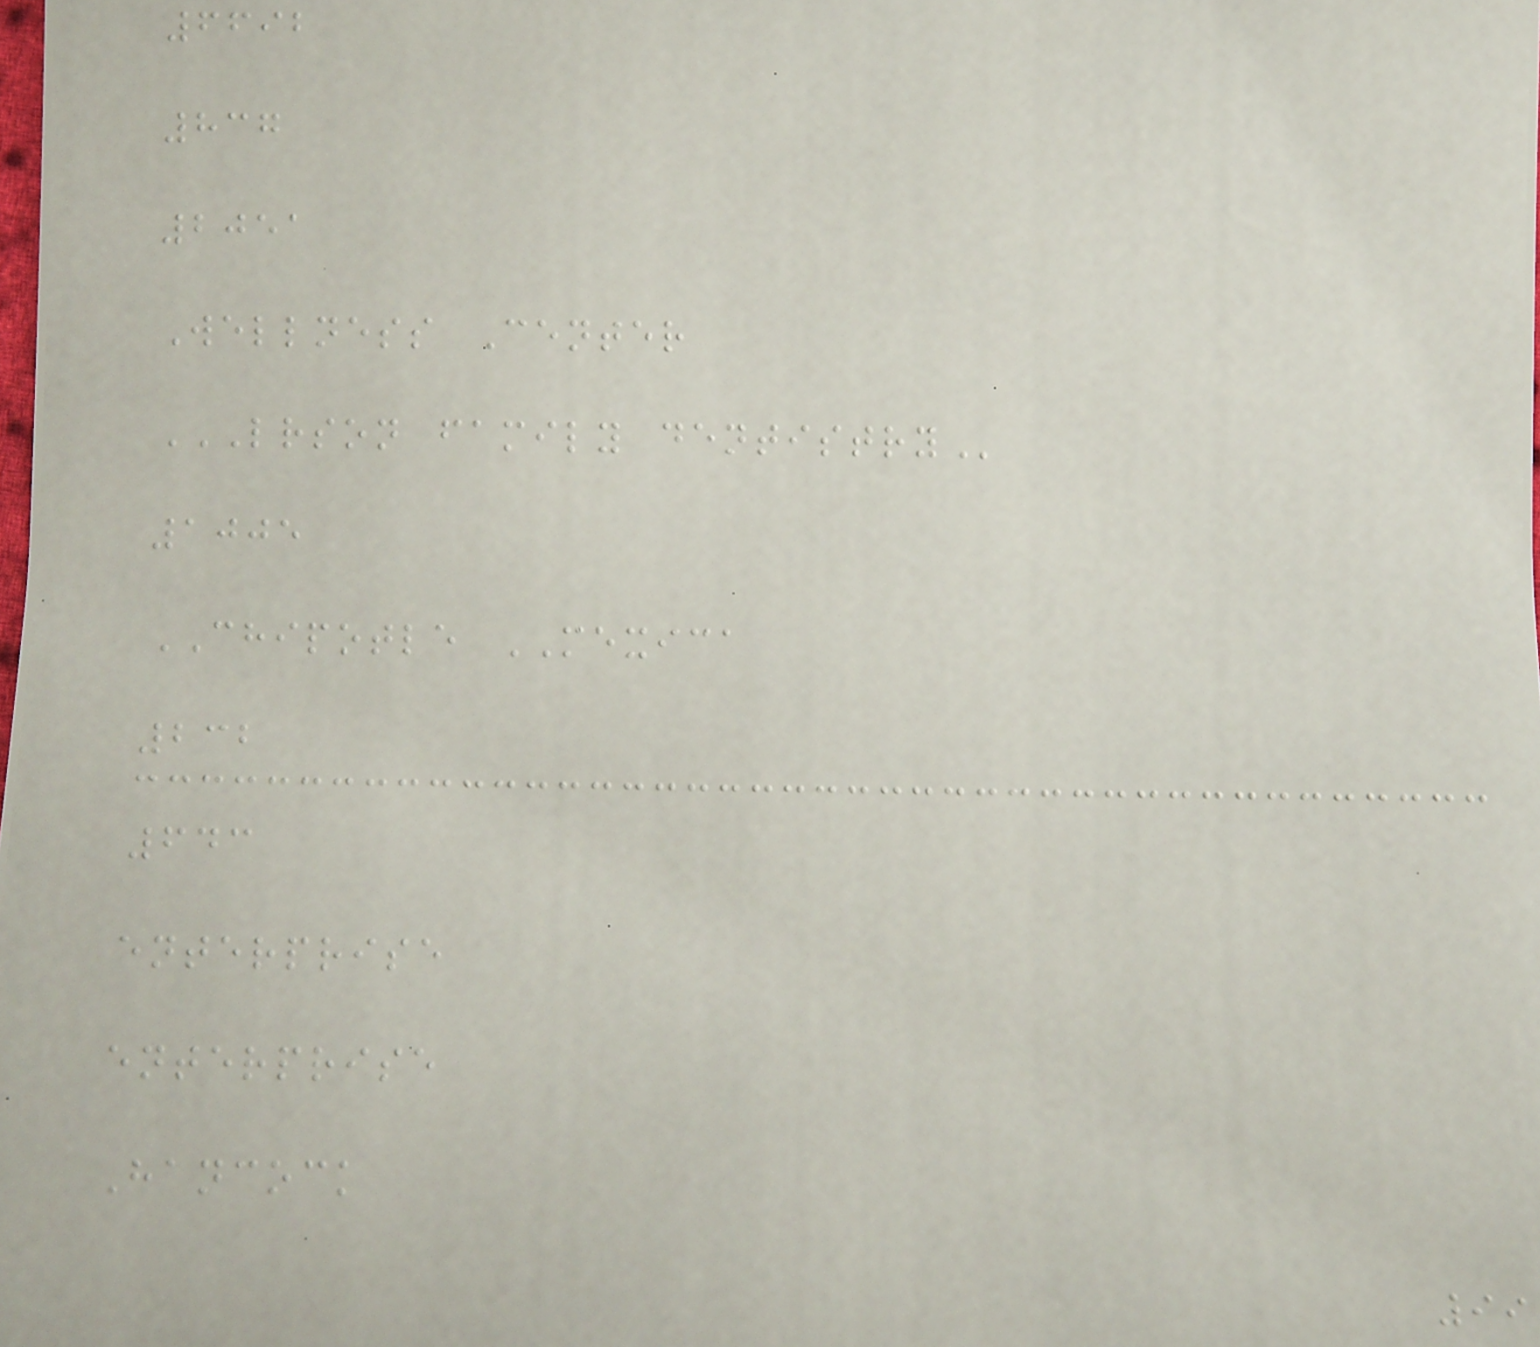6692
837
2051
Wellness Center
LRSON FAMILY DENTISTRY
1005
CHIPOTLE MEXICA
232
643
enterprise
enterprise
Hancock
99
